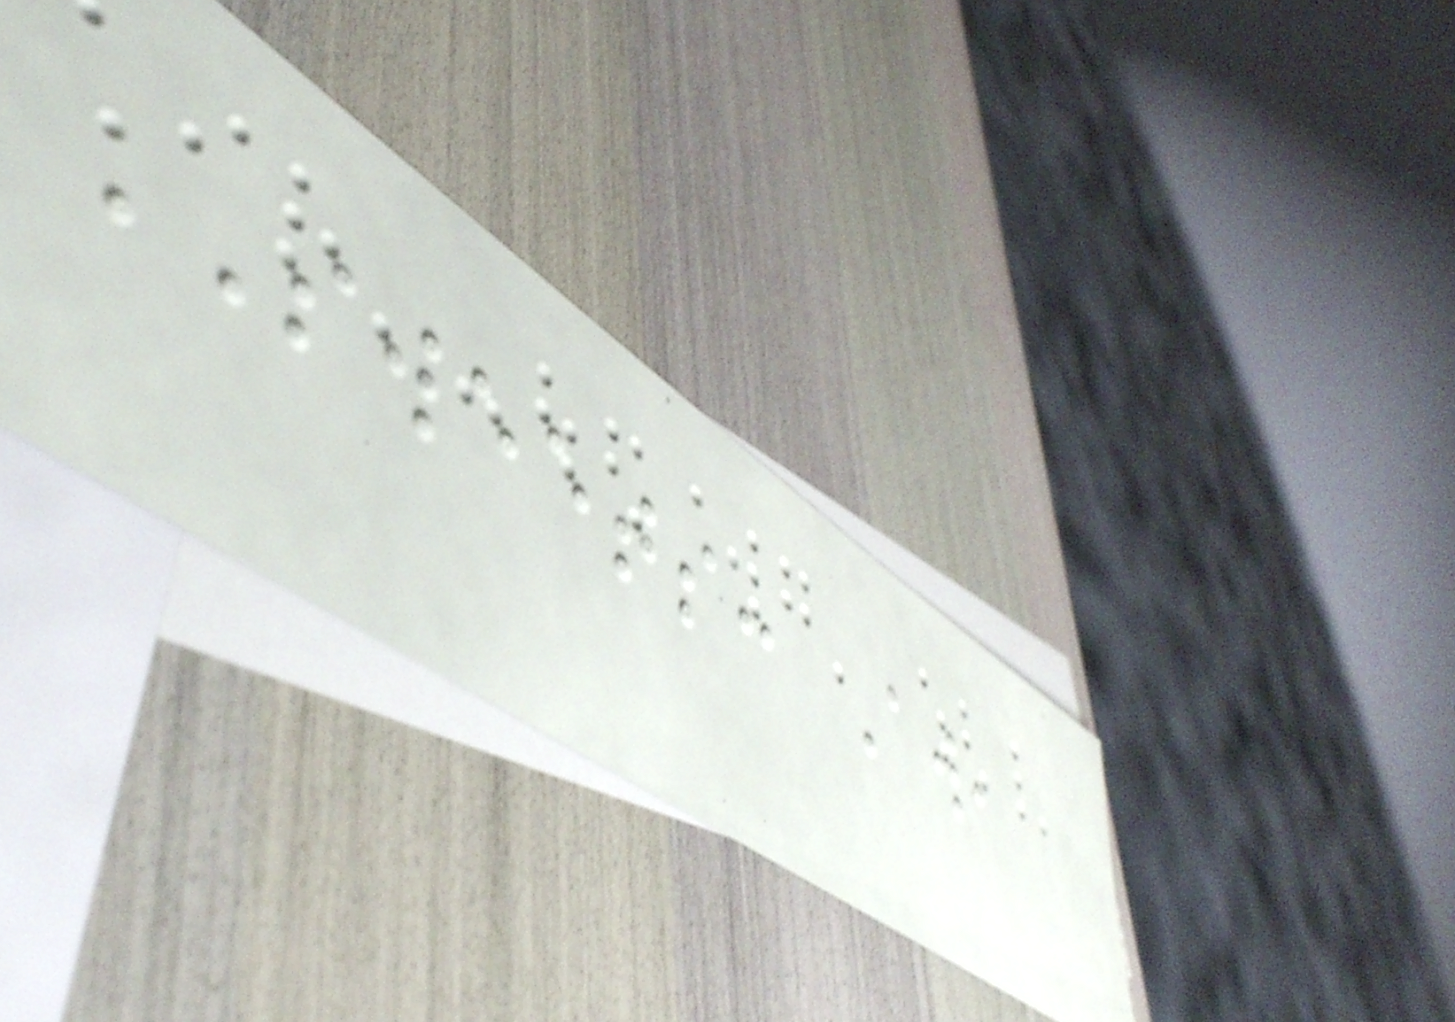SWEETS: Aw,
